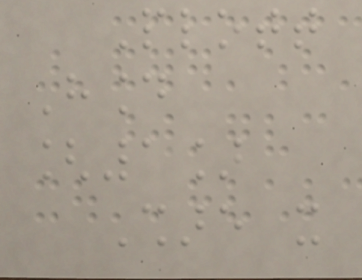Plott
Hound
[1]
Share it
